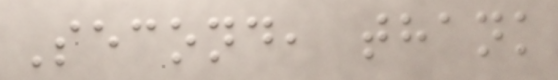Second, thank
